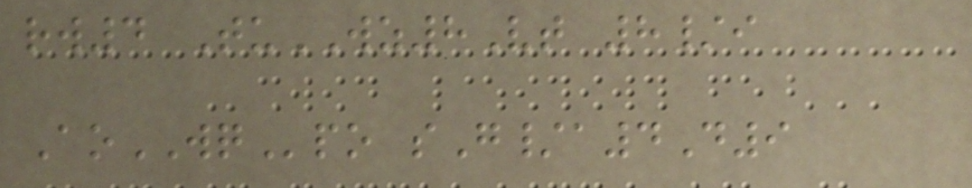rw4 TuWZ8Vt 8/i
AoWQpo sG/a4D9
